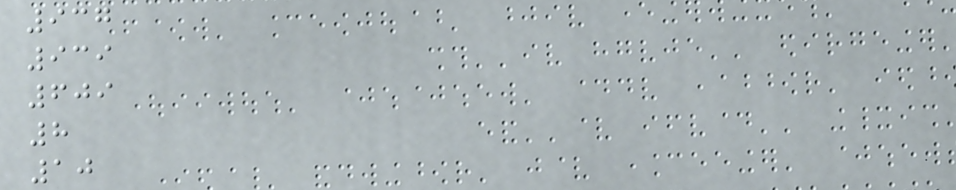937
939
609
8
10
